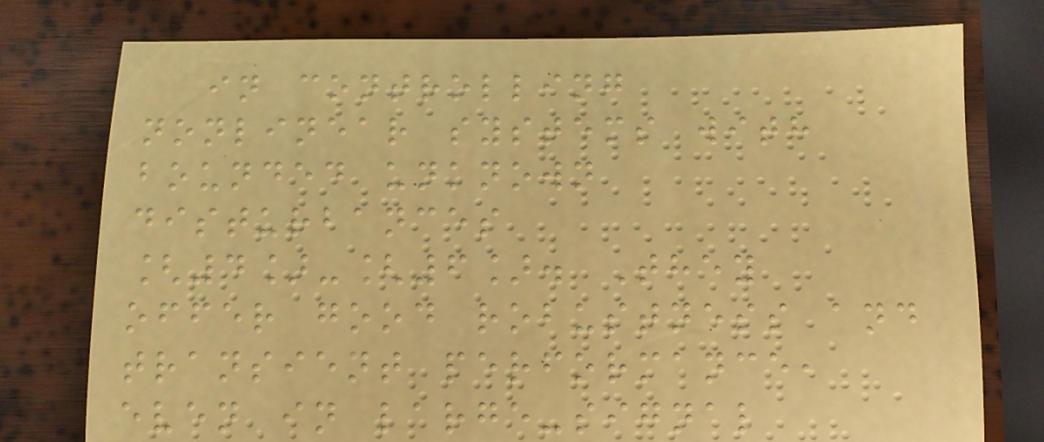in controlling
nonlinear systems with
bounded unknown
disturbances
[4]-[6]. They
offer good robustness and
transient performance,
even in large-signal
